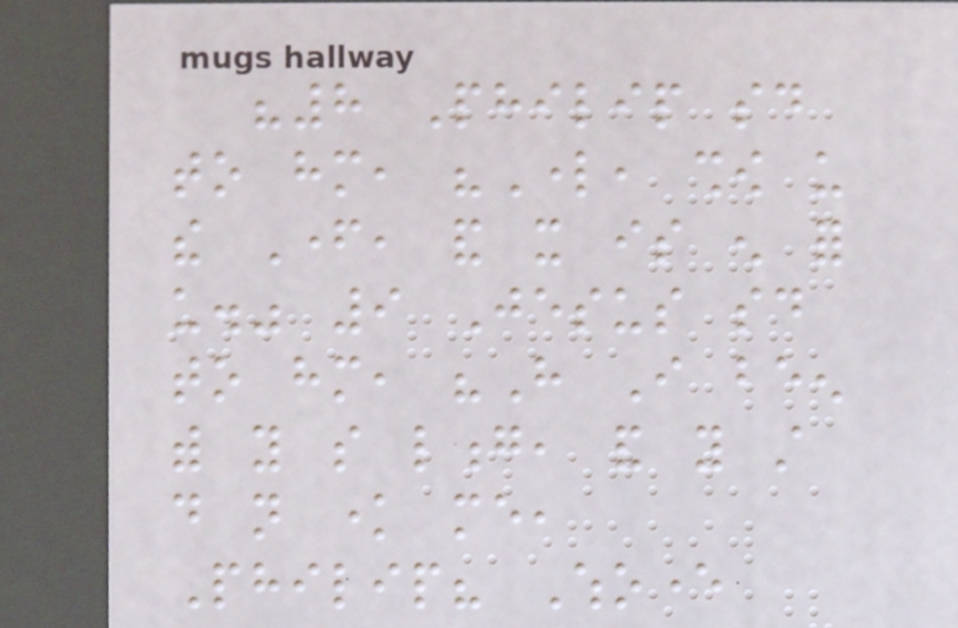"8 Philip said
to him, "Lord, show us
the Father, and it is enough for
us." 9 Jesus said
to him, "Have I been
with you so long, and you still
do not know me,
Philip? Whoever
